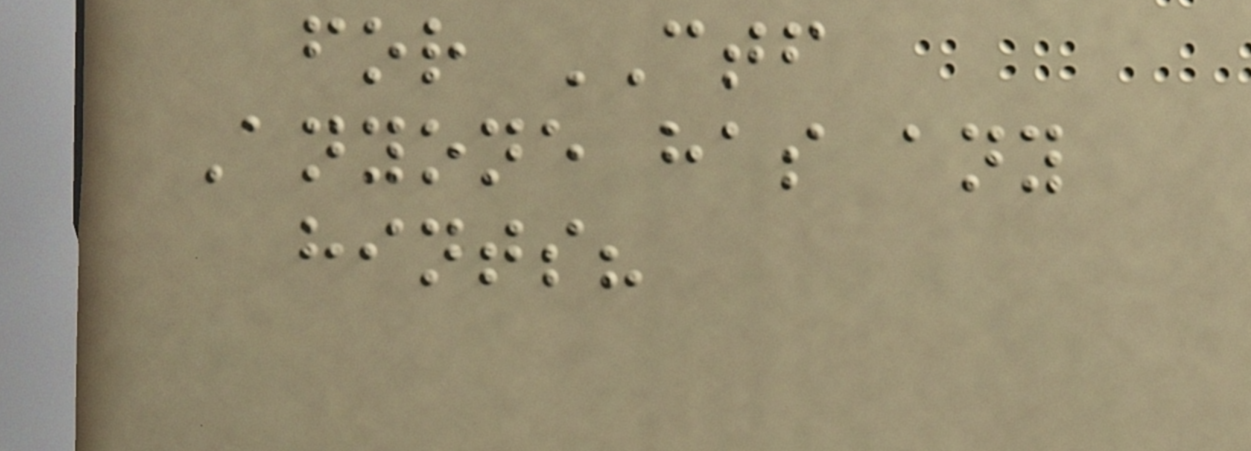for CTF
Anyone has any
hints?
